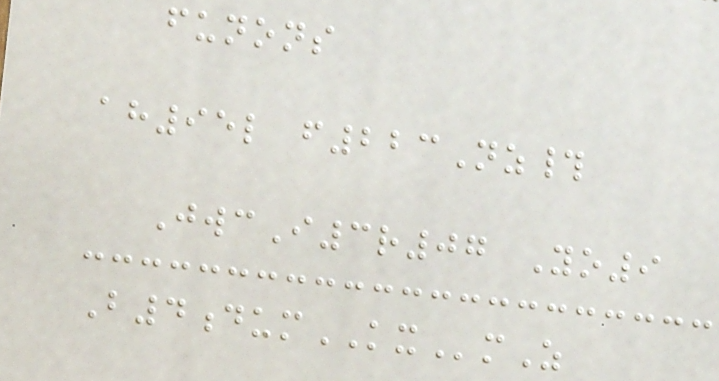funons
ah95l f223Nz#
JwcI3r07 Yo9
B4dumKXmZ
